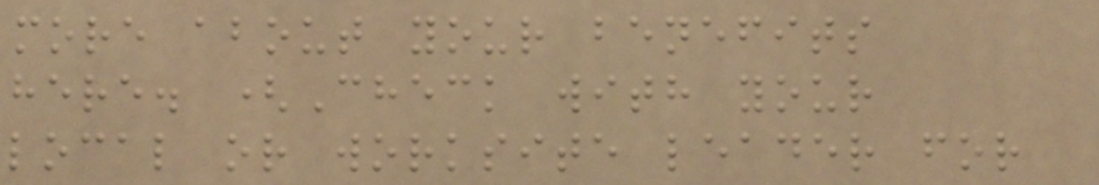more about your benefits
here. (Check with your
local or worksite leader for
